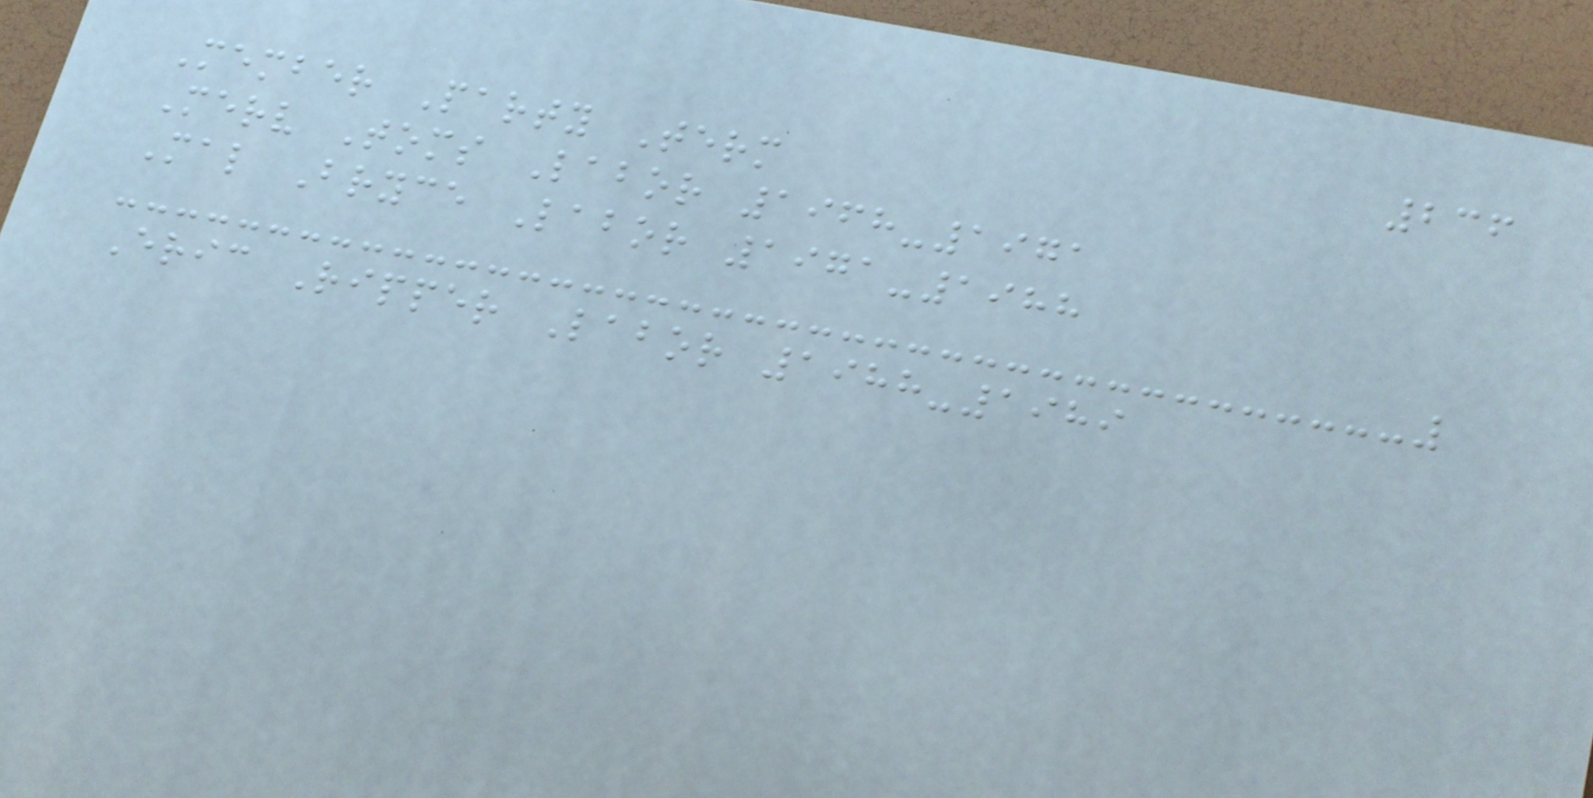236
Member Party Term
Merv Toms Labor 1968-1971
Mal Bryce Labor 1971-1988
Eric Ripper Labor 1988-1989
